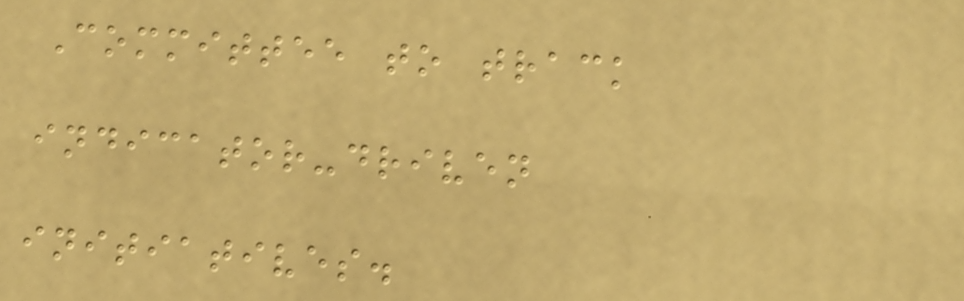Committee to track
indicator-driven
initiatives.
